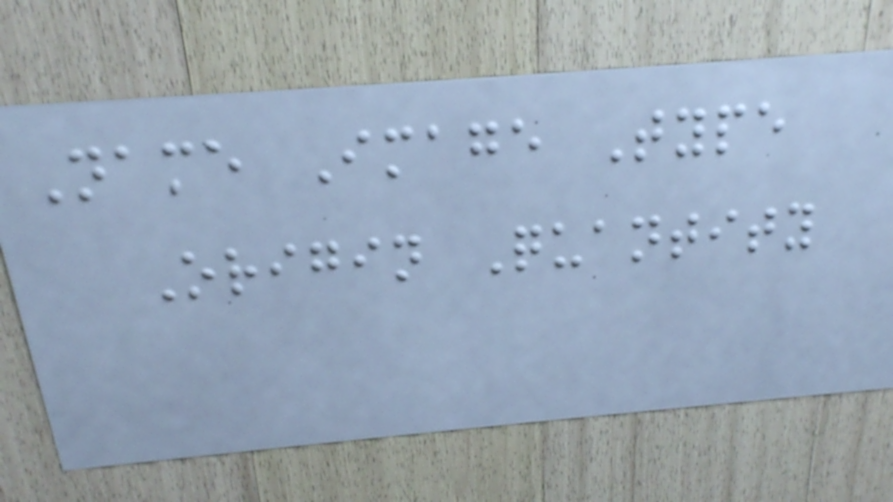Name Image Type
Origin Quantity
